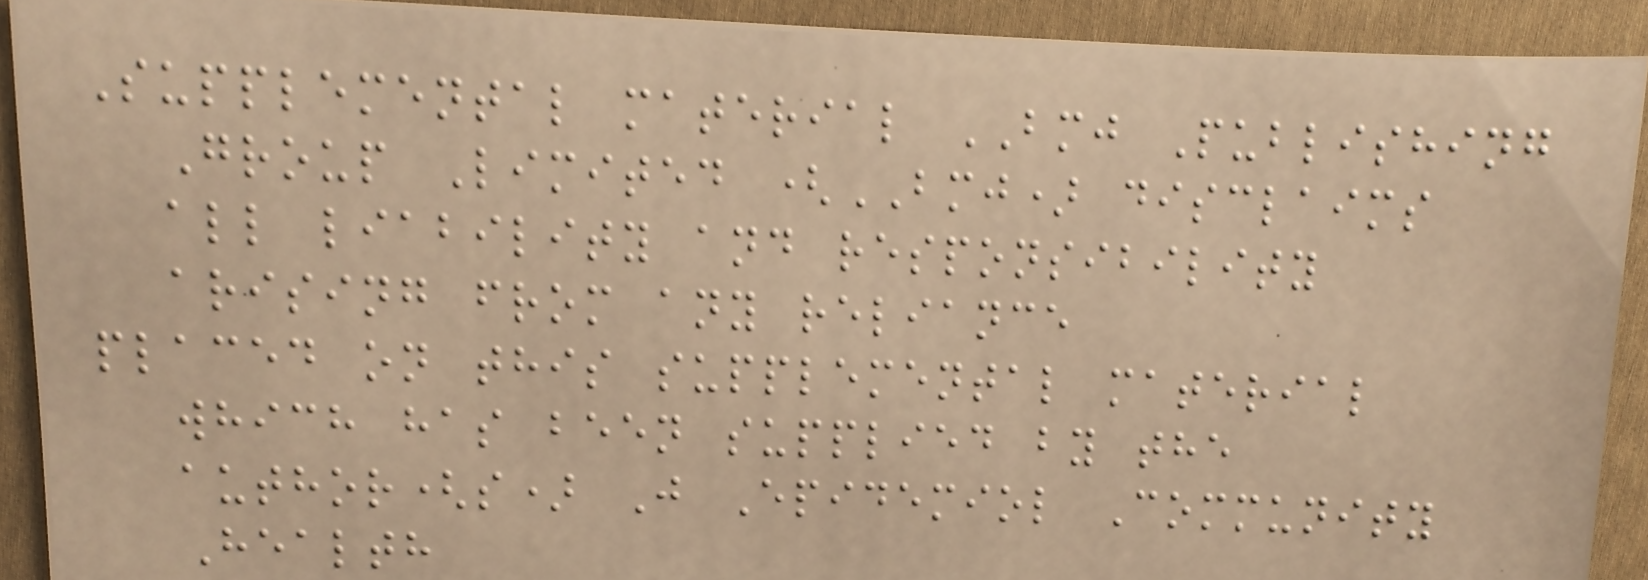Supplemental material BMJ Publishing
Group Limited (BMJ) disclaims
all liability and responsibility
arising from any reliance
placed on this supplemental material
which has been supplied by the
author(s) J Epidemiol Community
Health
